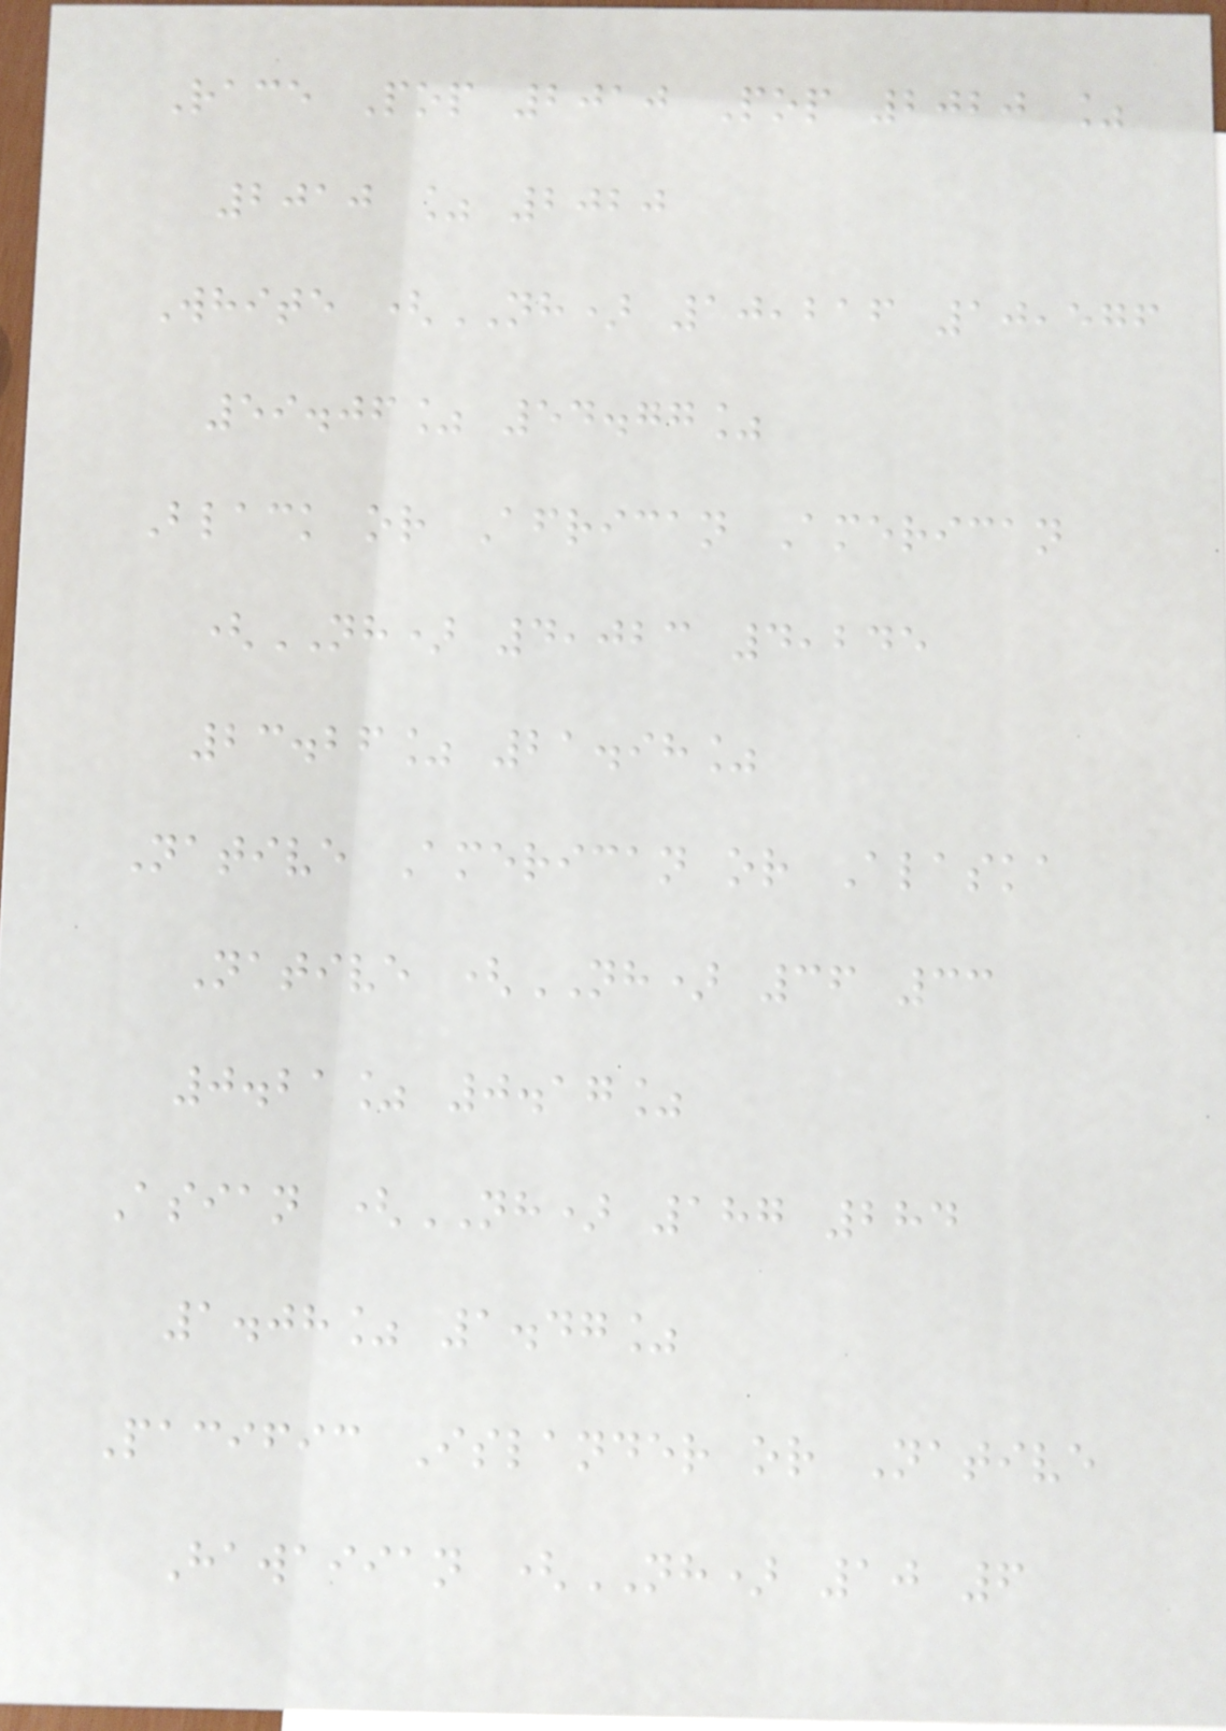Race Pop 2010 Pop 2020 %
2010 % 2020
White (NH) 10,216 10,576
59.06% 54.77%
Black or African American
(NH) 4,023 4,245
23.26% 21.98%
Native American or Alaska
Native (NH) 36 33
0.21% 0.17%
Asian (NH) 187 284
1.08% 1.47%
Pacific Islander or Native
Hawaiian (NH) 10 6
